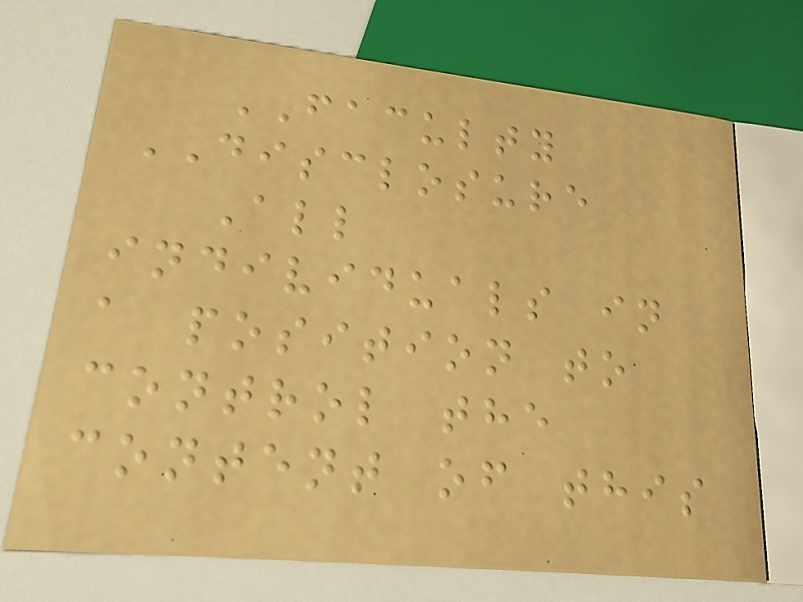FACULTY
DISCLOSURE
All
individuals in
a position to
control the
content of this
